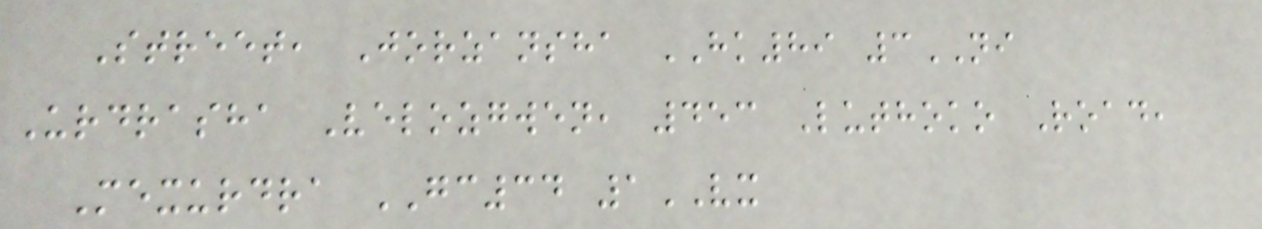Street, Jorzansha HK89 3NI
Urdrasha Velozgwen, 453 Luthoko Road,
Mexurdra GC34 1VX
